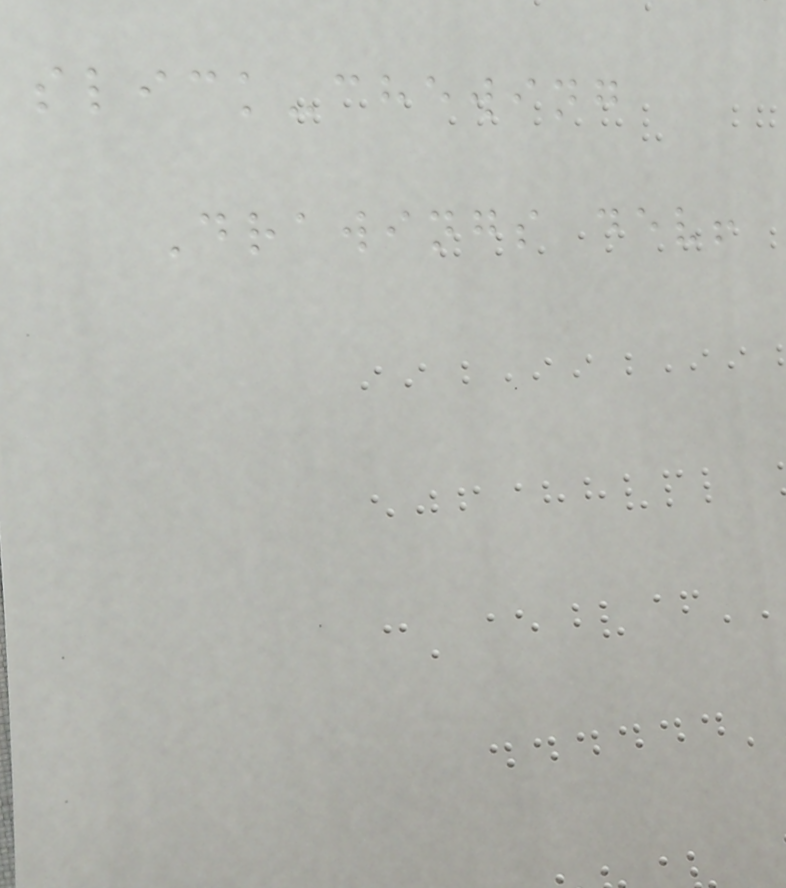slick-chewing
Drawings dev!
